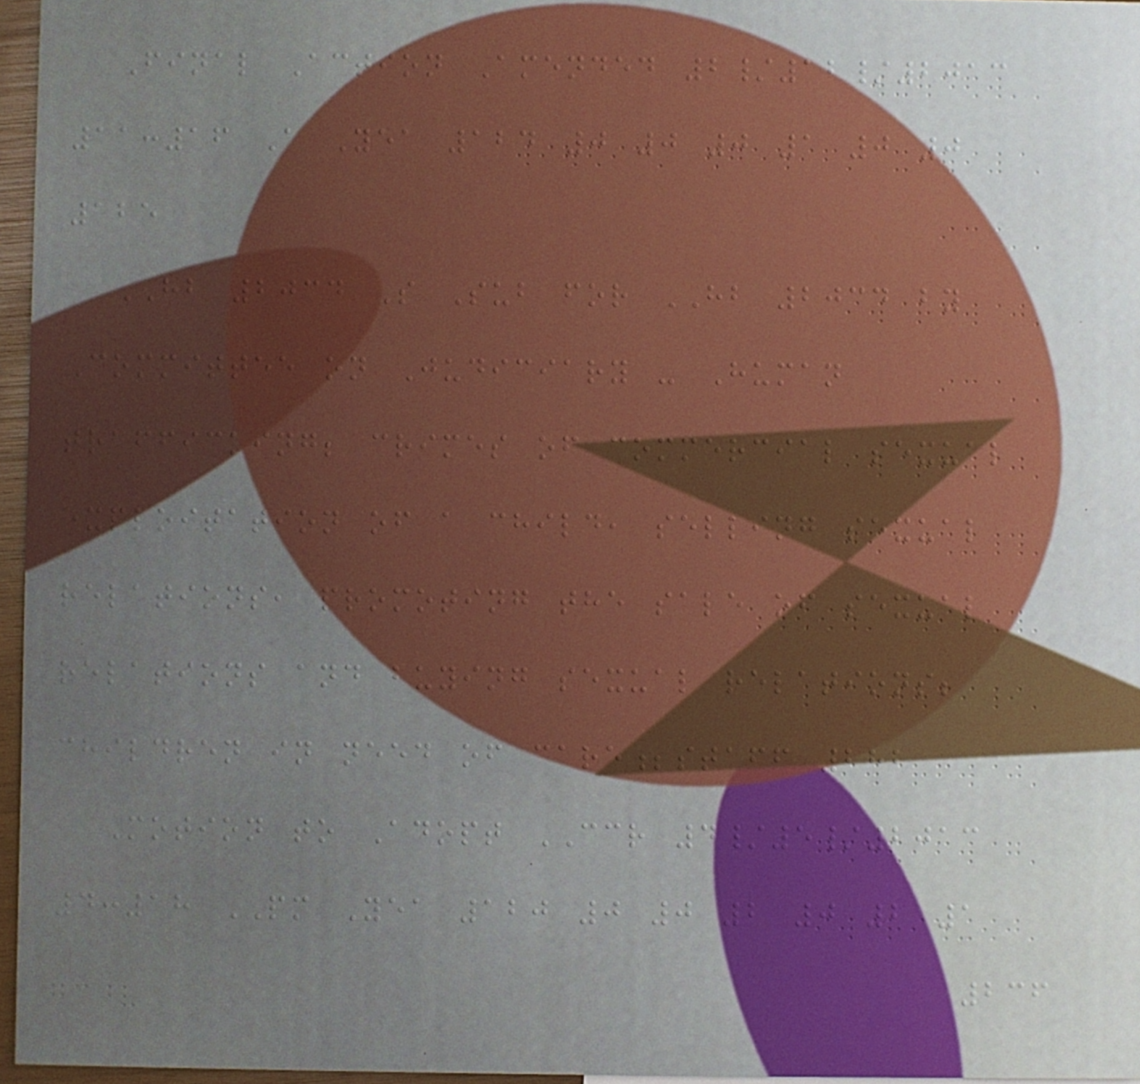Final Action Amended 2/12/2013
11:16 A Yea 124 0 0 0 1 0 0
125
HB 2034 S Sub for HB 2034 by
Committee on Judiciary - Human
trafficking; crimes of commercial sexual
exploitation of a child, selling sexual
relations, promoting the sale of sexual
relations and buying sexual relations;
children in need of care;staff 282
Motion to Adopt CCR 4/5/2013
4:18 PM Yea 120 0 0 2 0 2 1
236
